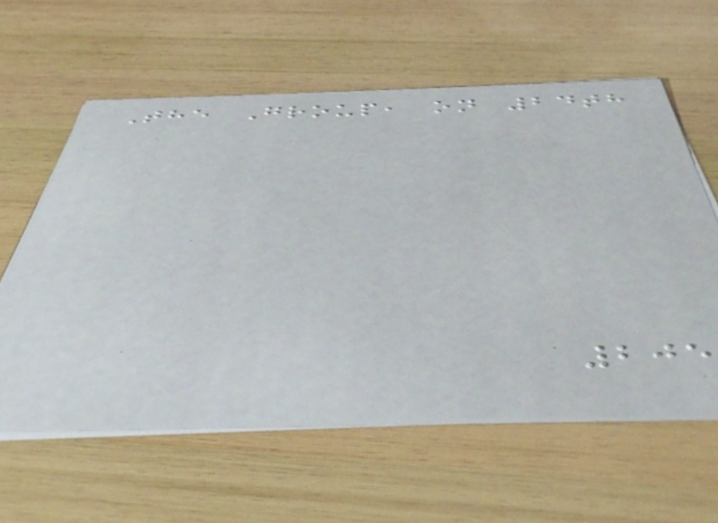The Group, on 24th
205
